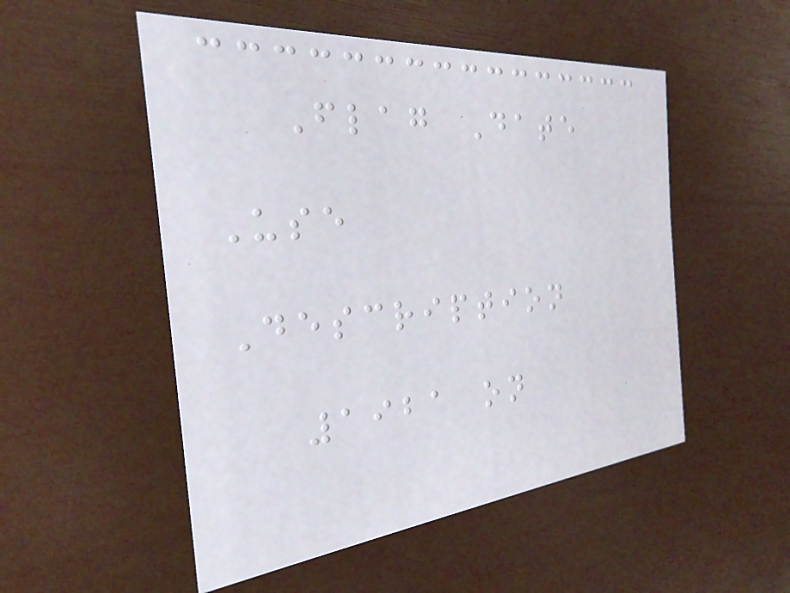Flag Date
Use
Description
1921 on
